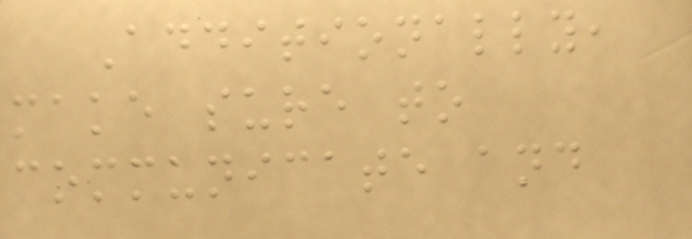Additionally,
make sure to
communicate and
